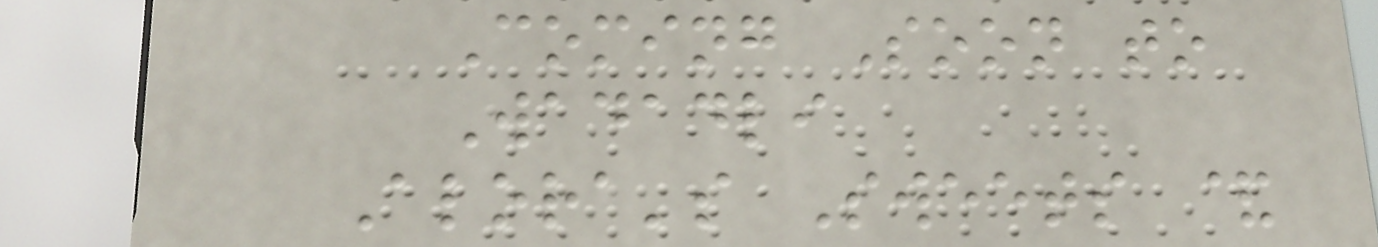Coming Soon to
Wadadli
Alora's Sweets &
